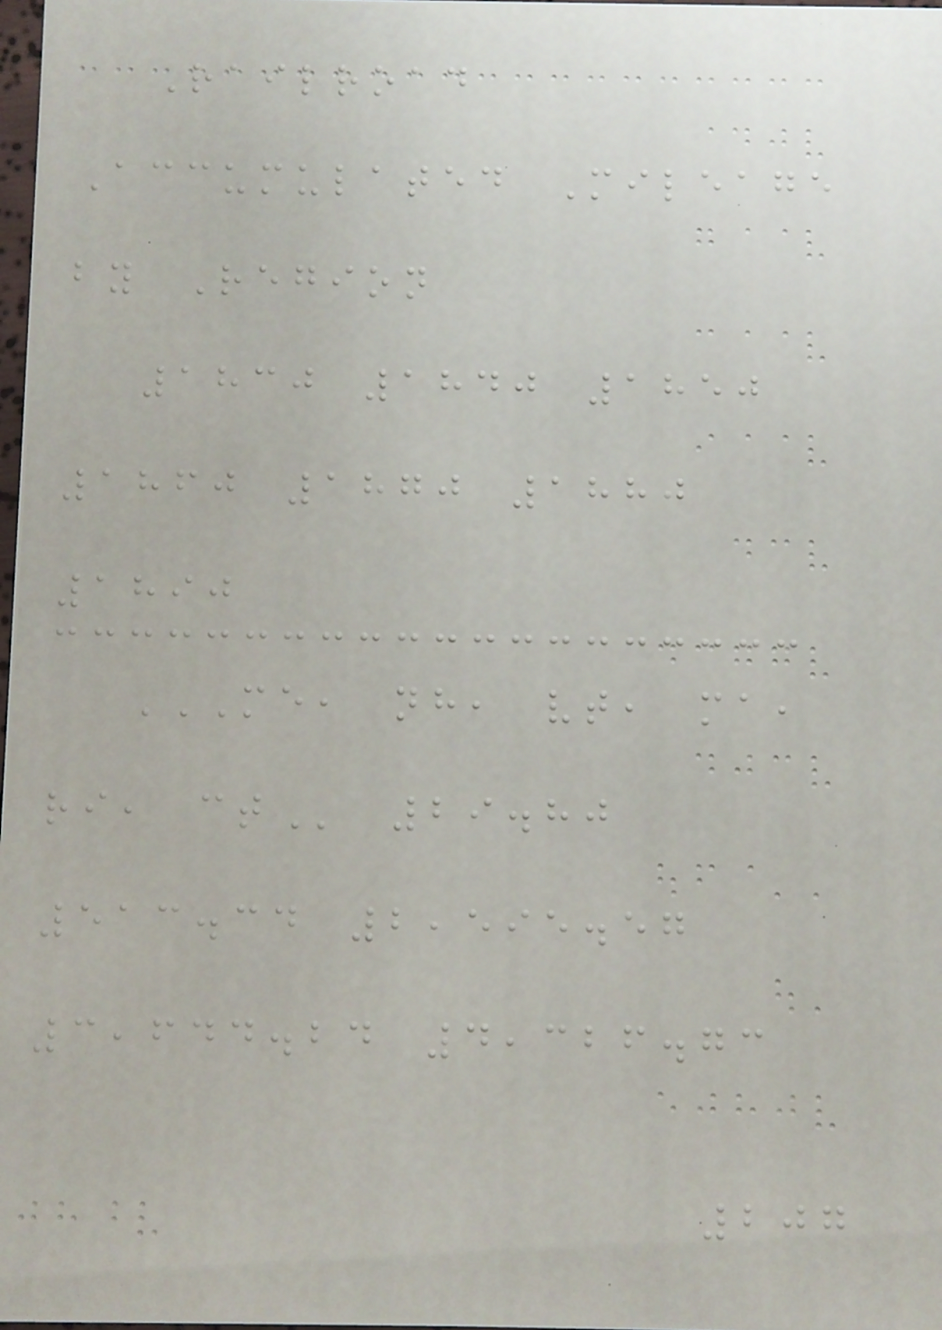Railroad
Accumulated Mileage
by Region
1830 1840 1850
1860 1870 1880
1890
ME, NH, VT, MA,
RI, CT 29.80
513.34 2,595.57
3,644.24 4,326.73
207
